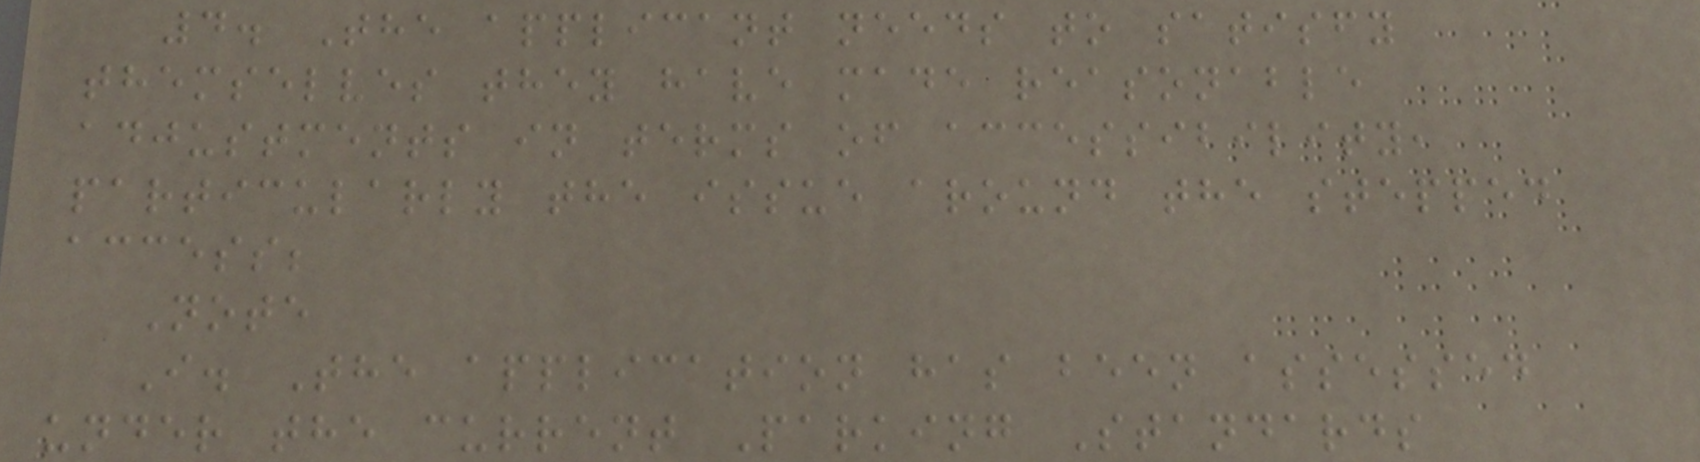4. The applicant needs to satisfy
themselves they have made reasonable
adjustments in terms of accessibility,
particularly the issue around the stepped
access;
Note
I. The application has been assessed
under the current Parking Standards
